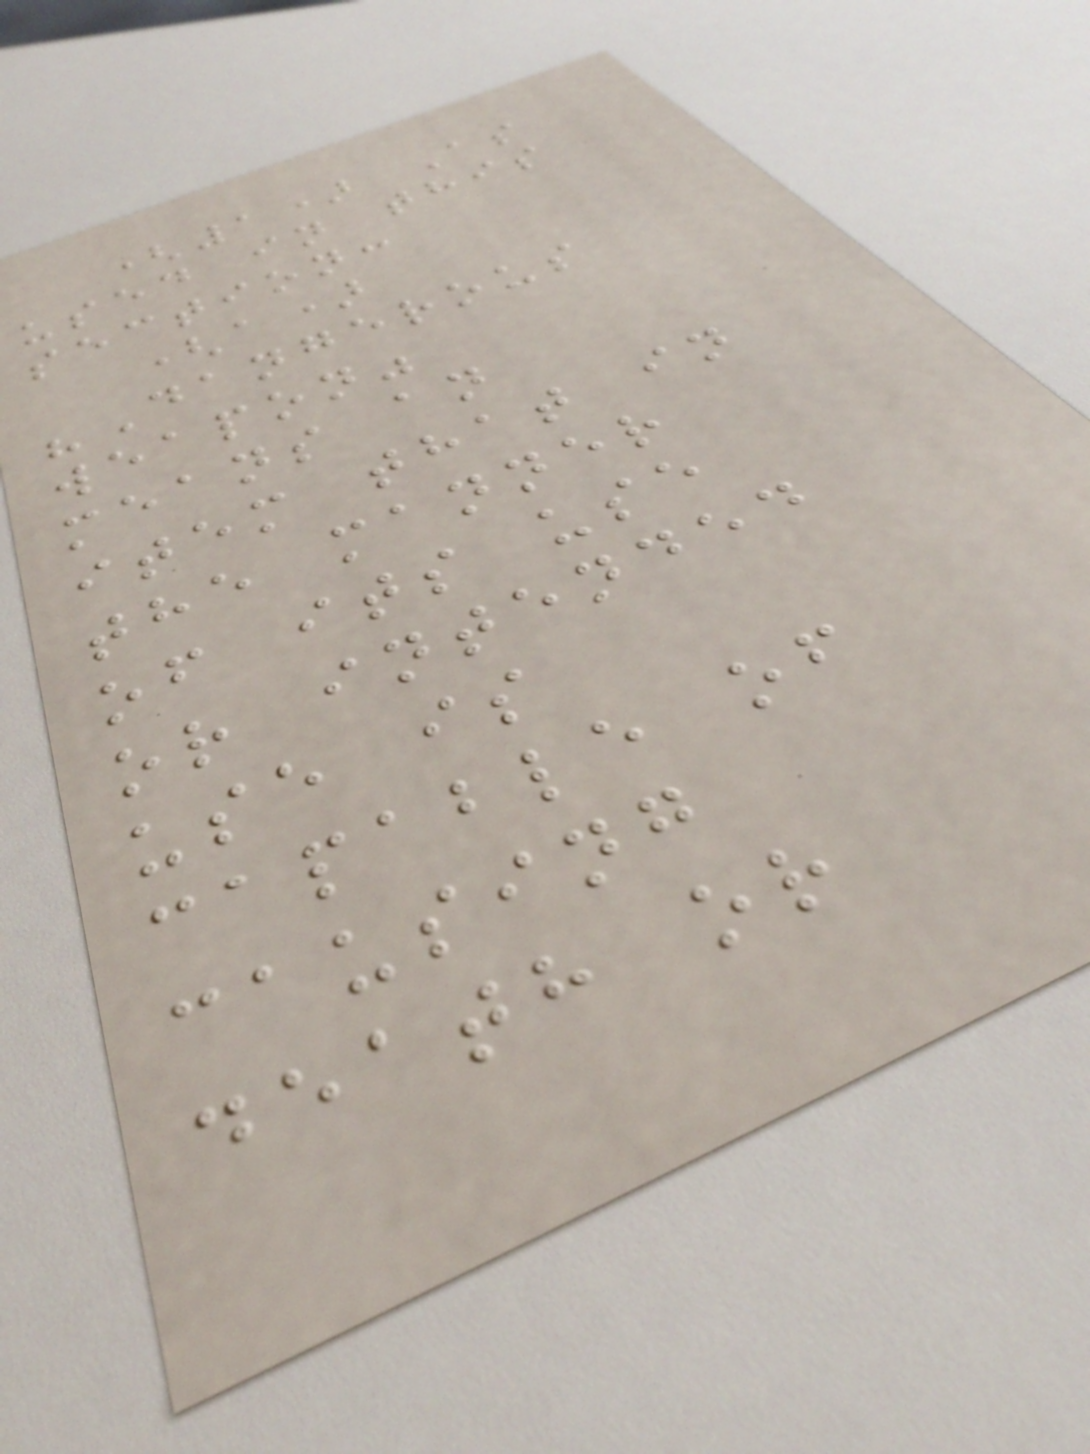(1) As
used in this
section:
(a)
"Dangerous
weapon"
means an
item that in
the manner
of its use
or intended
use is
capable of
causing
death or
